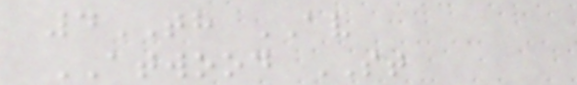4TH AV
ATWOOD ST
